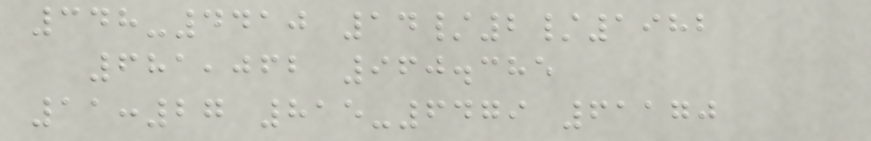348-4410 14/2/1982
681,062 960.385
11:27 815-6479 61170
